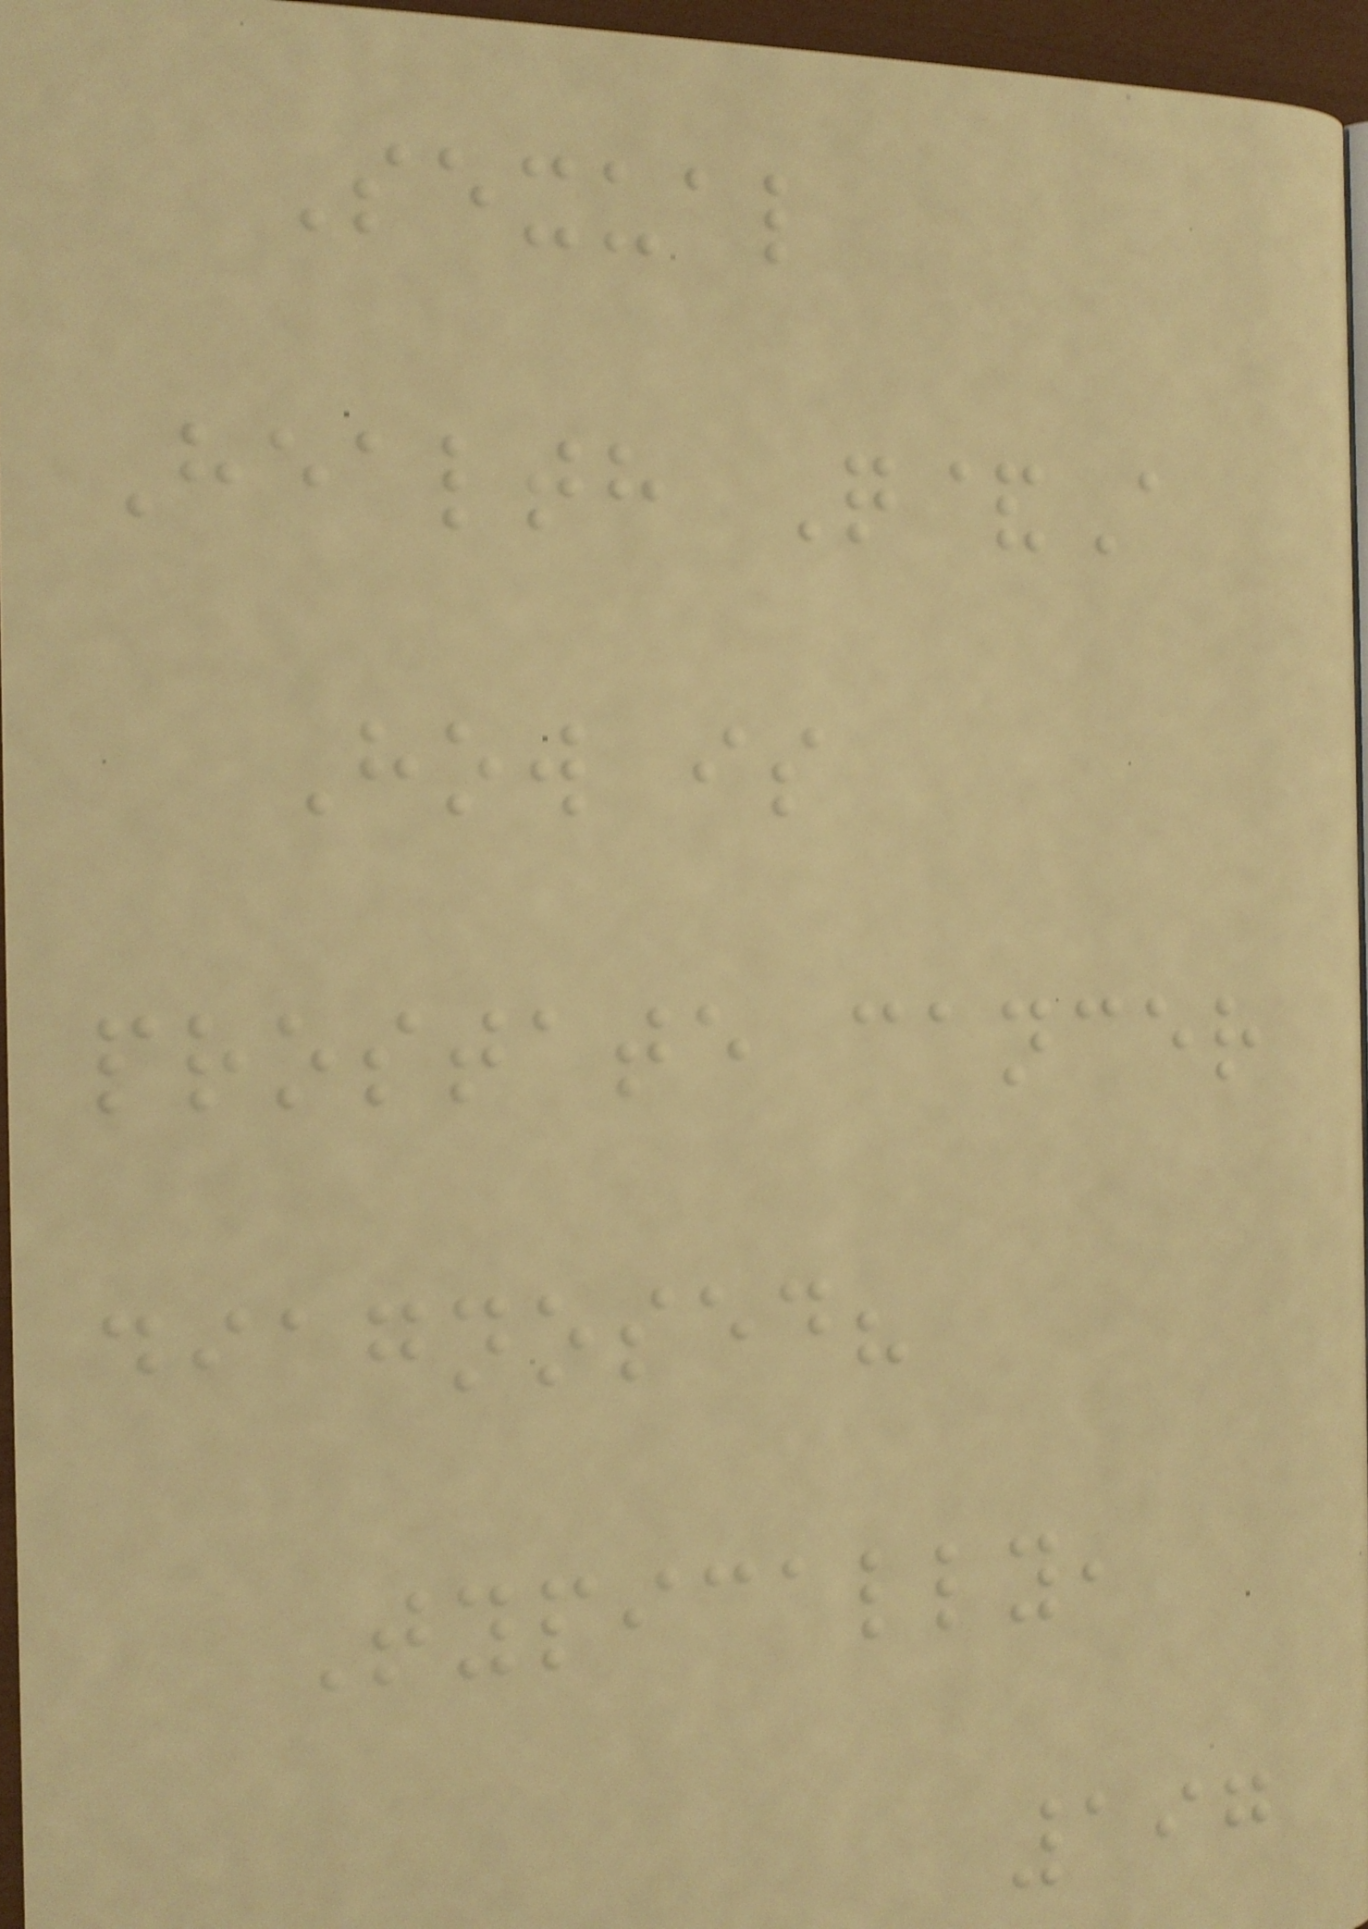Sexual
Health Q&A
How is
prostate cancer
diagnosed?
Typically,
197
